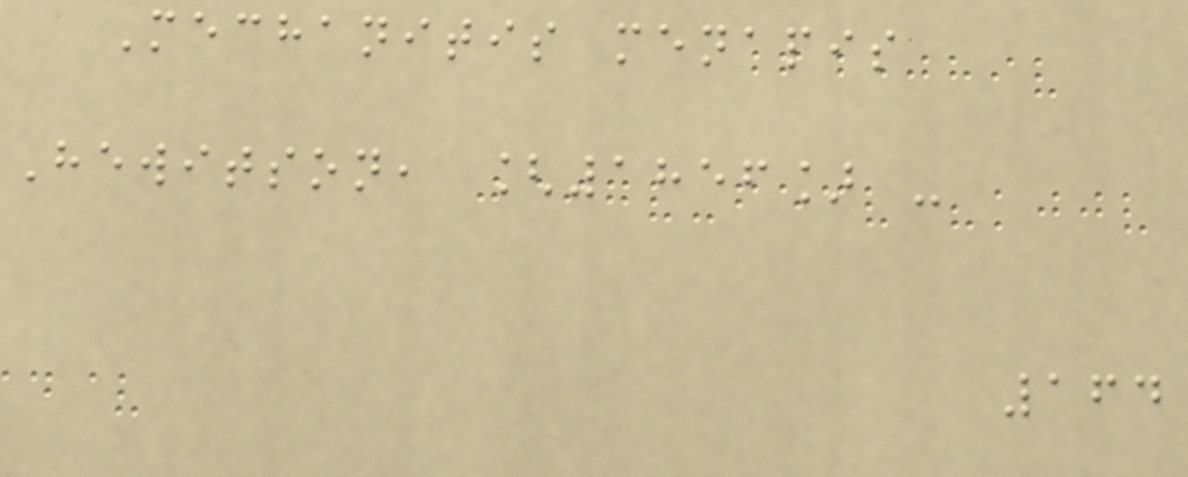Mechanitis menapis
Hewitson, [1856] -
164
